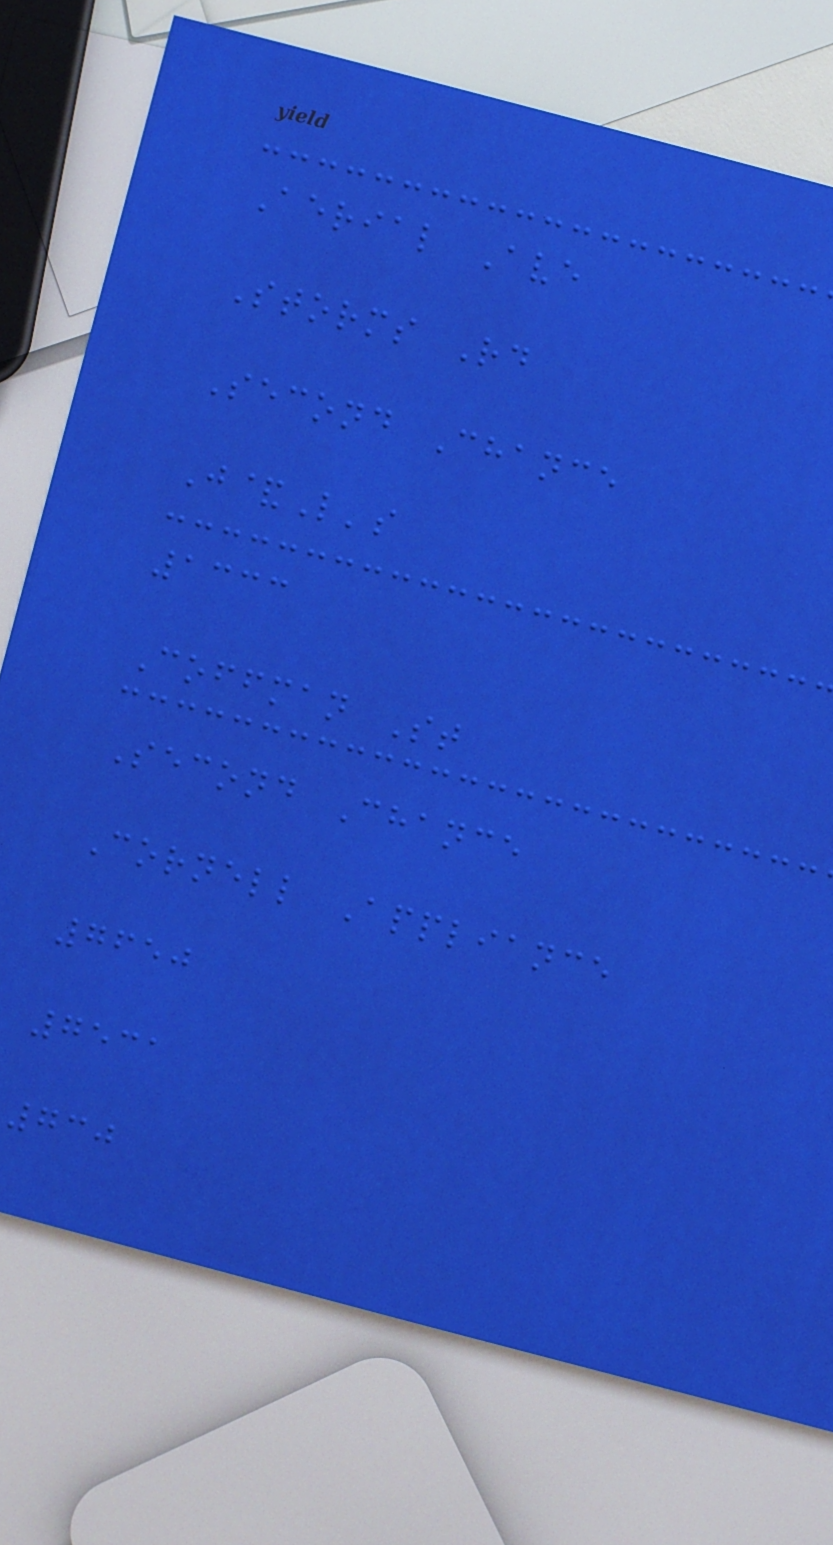Aerial Ave
Storms Rd
Second Chance
J&L's
1333
Coffman St
Second Chance
Cornell Appliance
7650
7531
730
